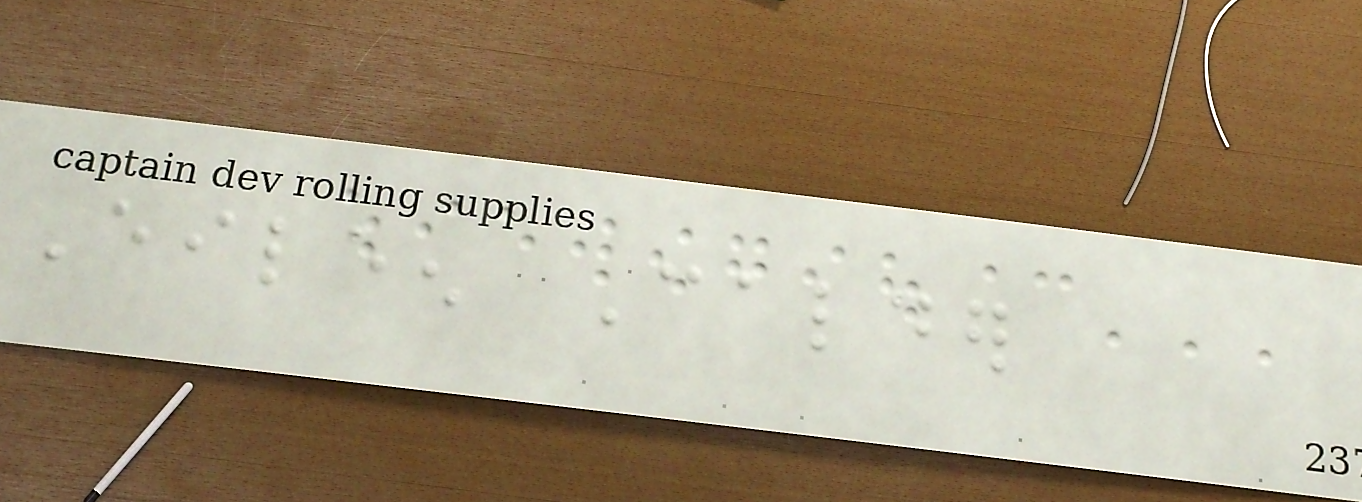Eileen Calder
